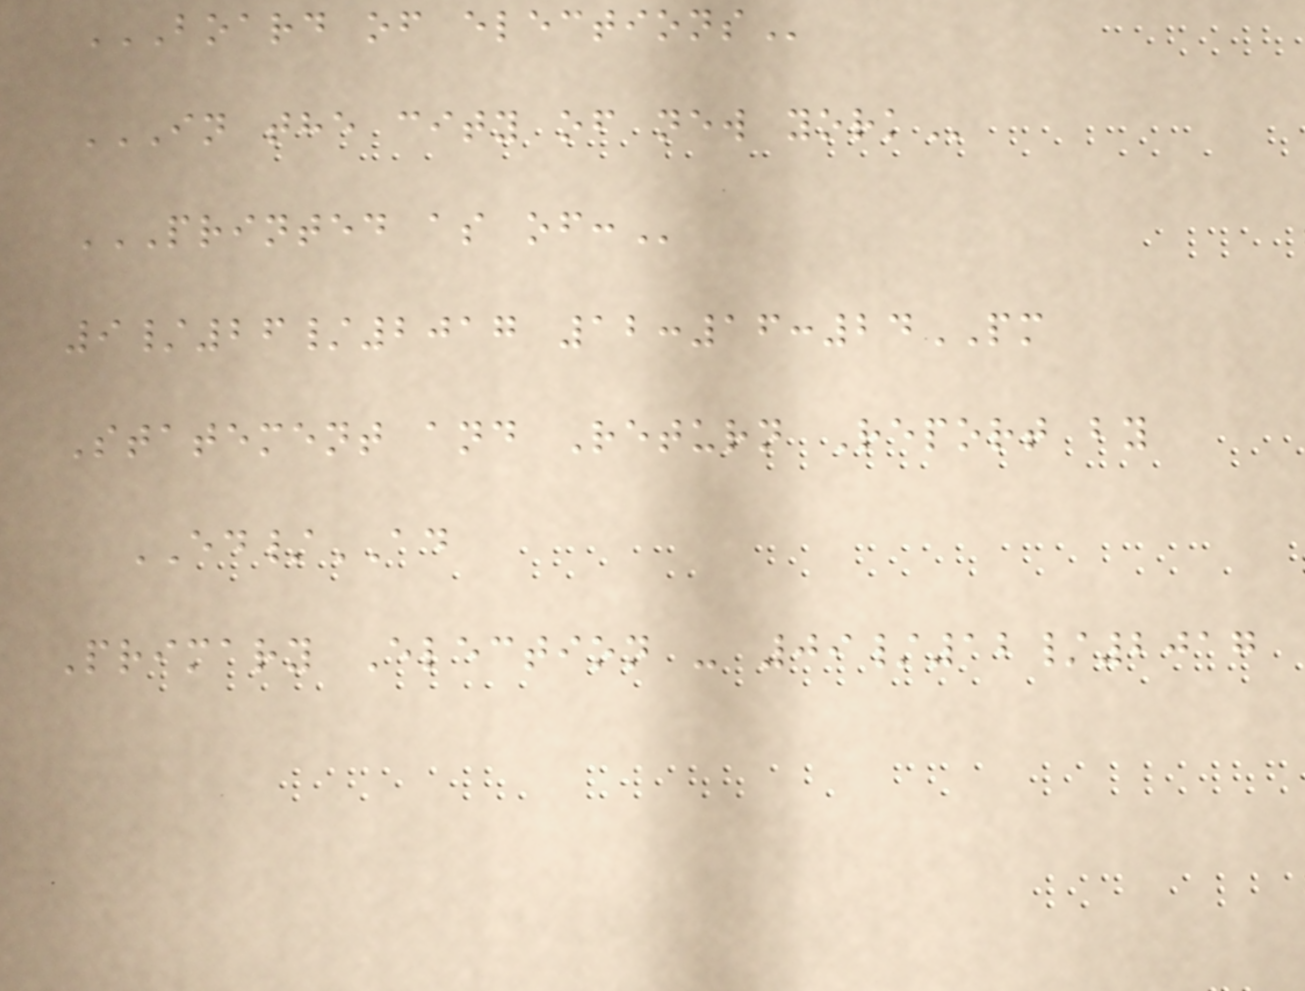BOARD OF ELECTIONS
IN THE CITY OF NEW YORK
PRINTED AS OF:
9/26/2017 12:16:24PM
Statement and Return Report by
ED/AD
Primary Election - 09/12/2017
